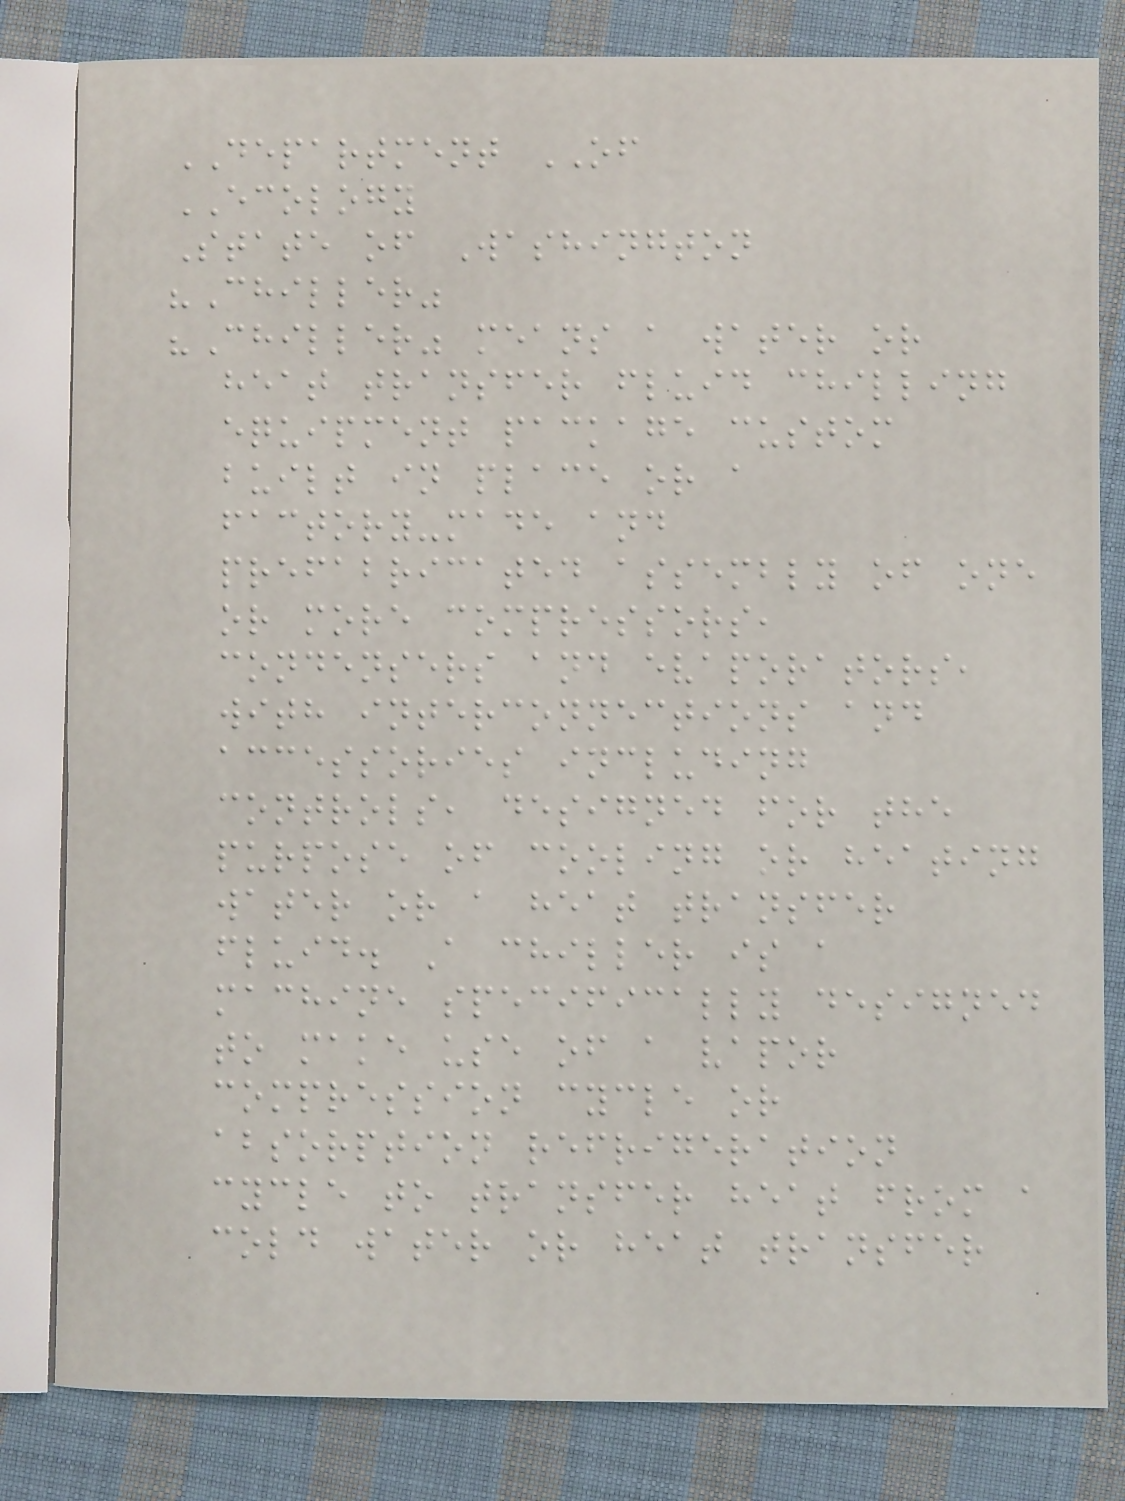DEPARTMENT OF
ECOLOGY
State of Washington
"Chiller"
"Chiller" means a water or
heat transfer fluid chilling
equipment package custom
built in place or a
factory-made and
prefabricated assembly of one
or more compressors,
condensers and evaporators,
with interconnections and
accessories including
controls, designed for the
purpose of cooling or heating
water or a heat transfer
fluid. A chiller is a
machine specifically designed
to make use of a vapor
compression cycle or
absorption refrigeration
cycle to transfer heat from a
cold water or heat transfer
